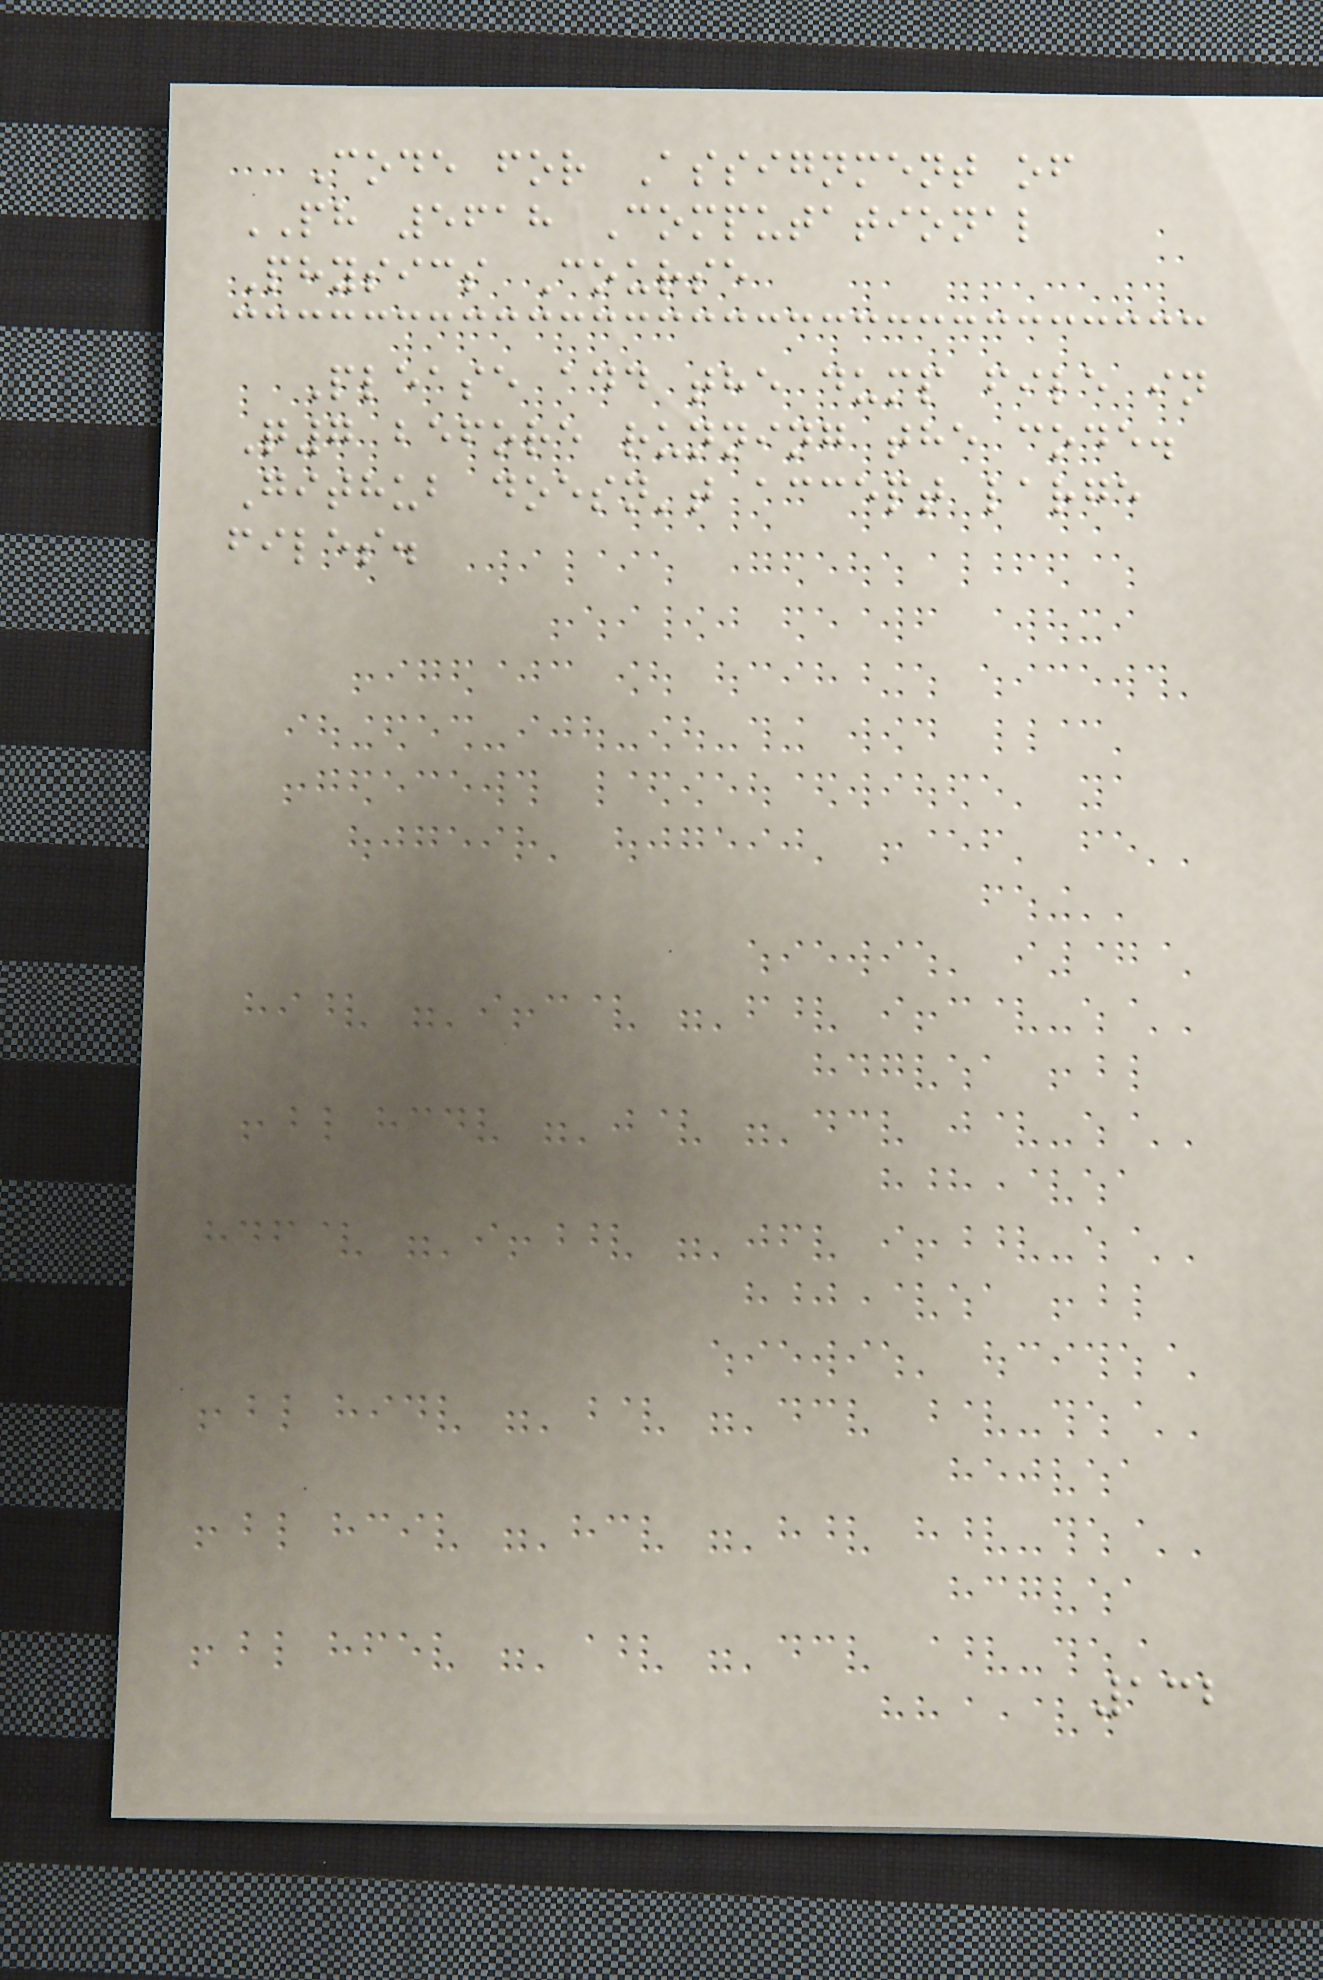Code for Assignment of
PH 5618 Computational
Physics Course
Please add the dump file in
Q7 before running the code.
Github doesn't accept large
files.
132
